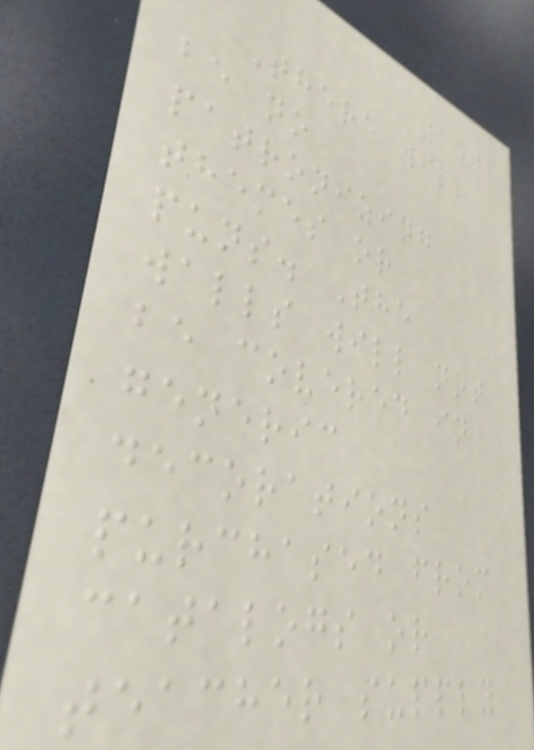157
There will
be no
patronizing
themes or
puns. The
walls will not
be covered in
generic
decorations
purchased from
catalogs or
teacher supply
